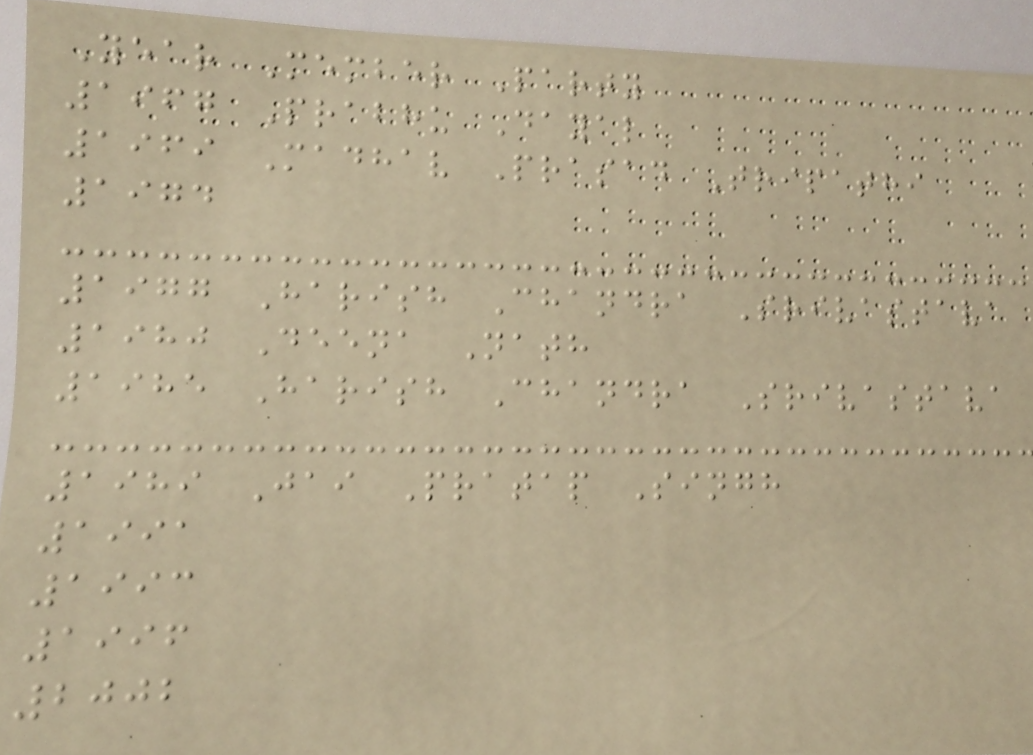Year Member Party
1967 Prabhu Dayal
1969 Madhav Prasad Tripathi
1974
1977 Harish Chandra Srivastava
1980 Deena Nath
1985 Harish Chandra Srivastava
1989 Jai Pratap Singh
1991
1993
1996
2002
